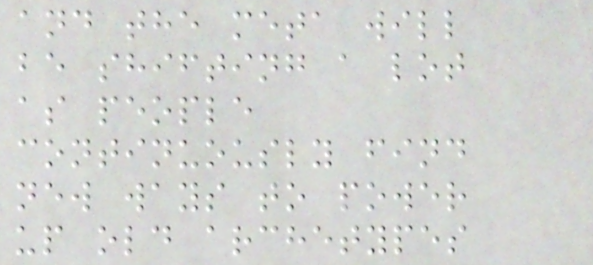and the meta will
be shifting a lot
as people
continuously find
new ways to power
up old archetypes
